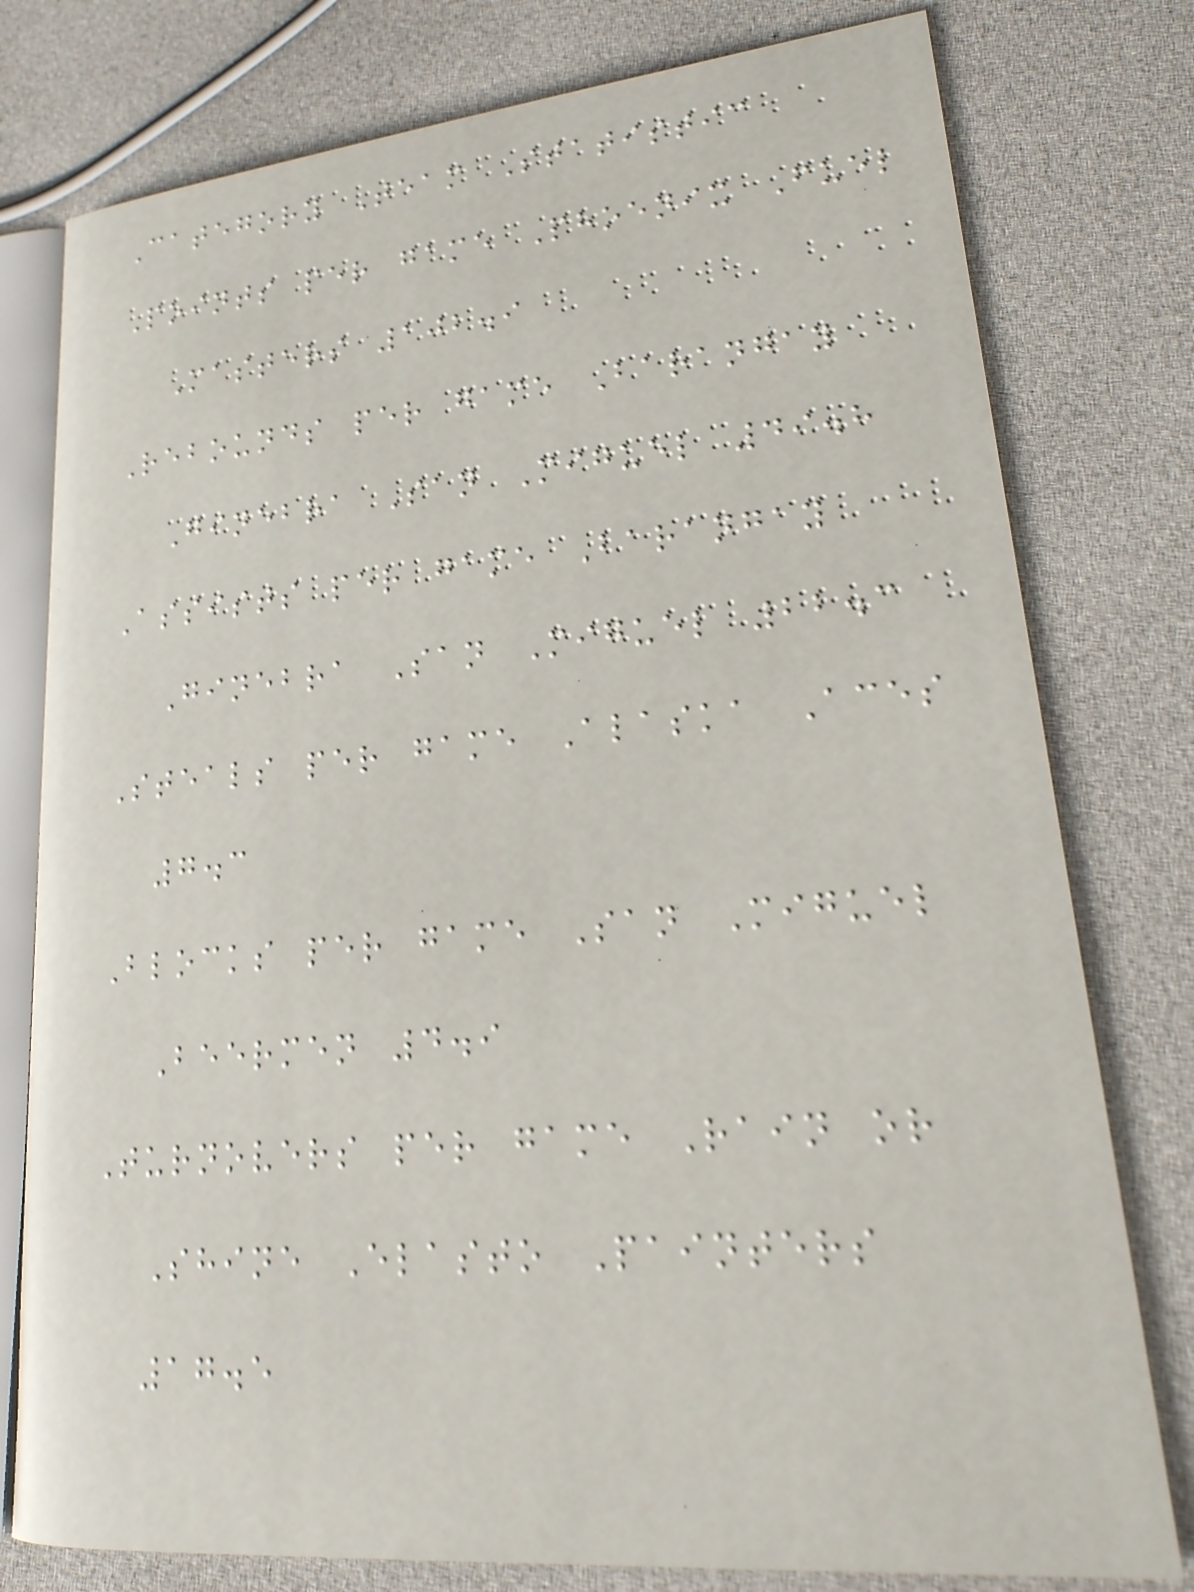Category Team Statistic
Points per game Phoenix Fuel
Masters 102.9
Rebounds per game Barangay
Ginebra San Miguel 49.8
Assists per game Barangay
Ginebra San Miguel 22.3
Steals per game Alaska Aces
7.3
Blocks per game San Miguel
Beermen 4.9
Turnovers per game Rain or
Shine Elasto Painters
17.5
